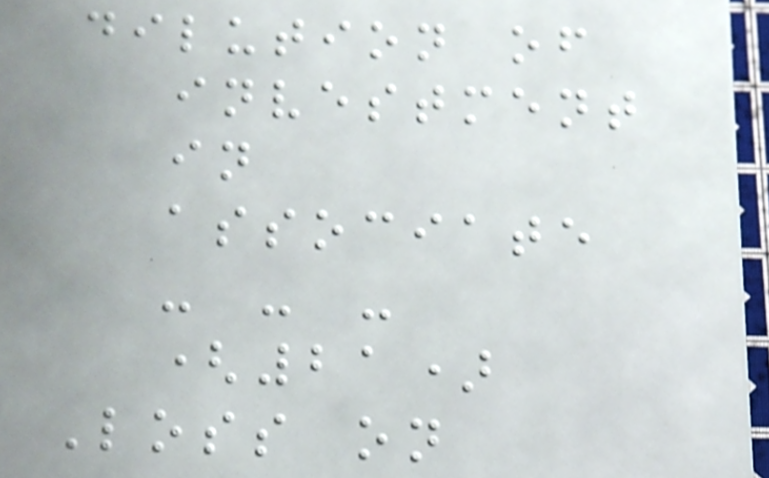dilution of
investment
in
associate
- - -
(21)
Loss on
